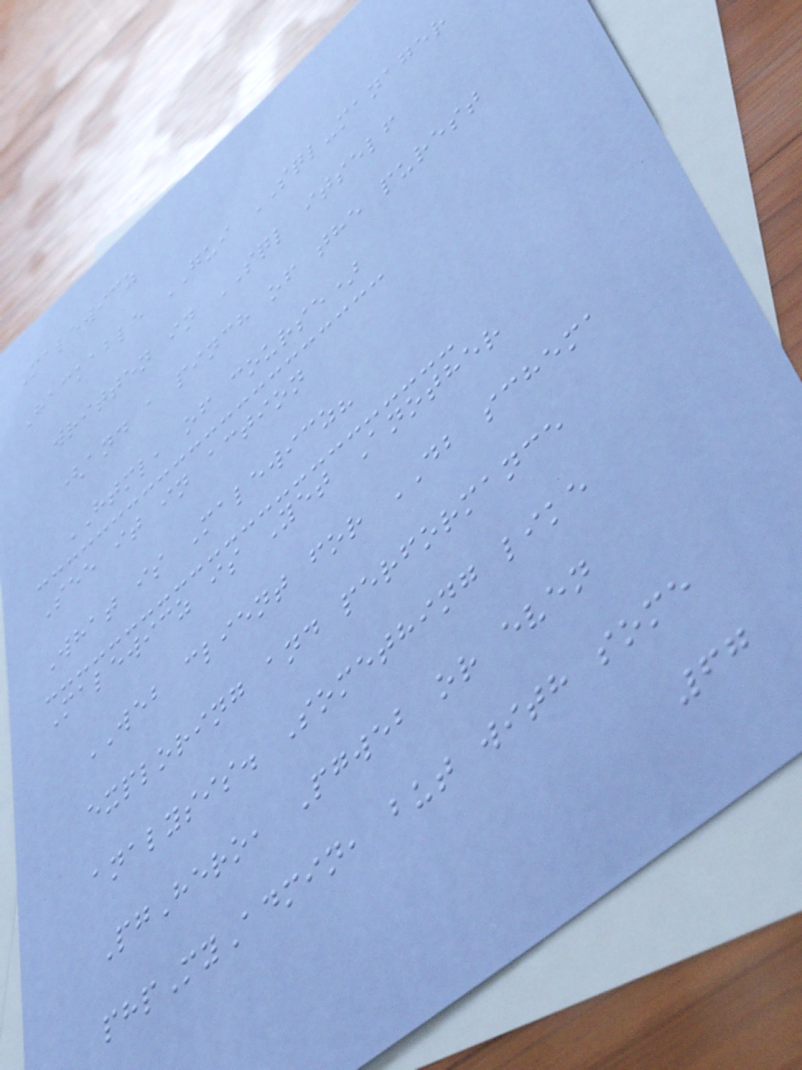Malewicz
Hackable GUI SQL-manager
written in SQL itself
(and a pinch of the purest
HTML, of course)
See it in action
What is Malewicz?
Malewicz is Yet Another
WEB client for DB schema
exploring and performance
analysis. Something like
PgHero, Pgweb or even
phpMyAdmin, but with some
67
